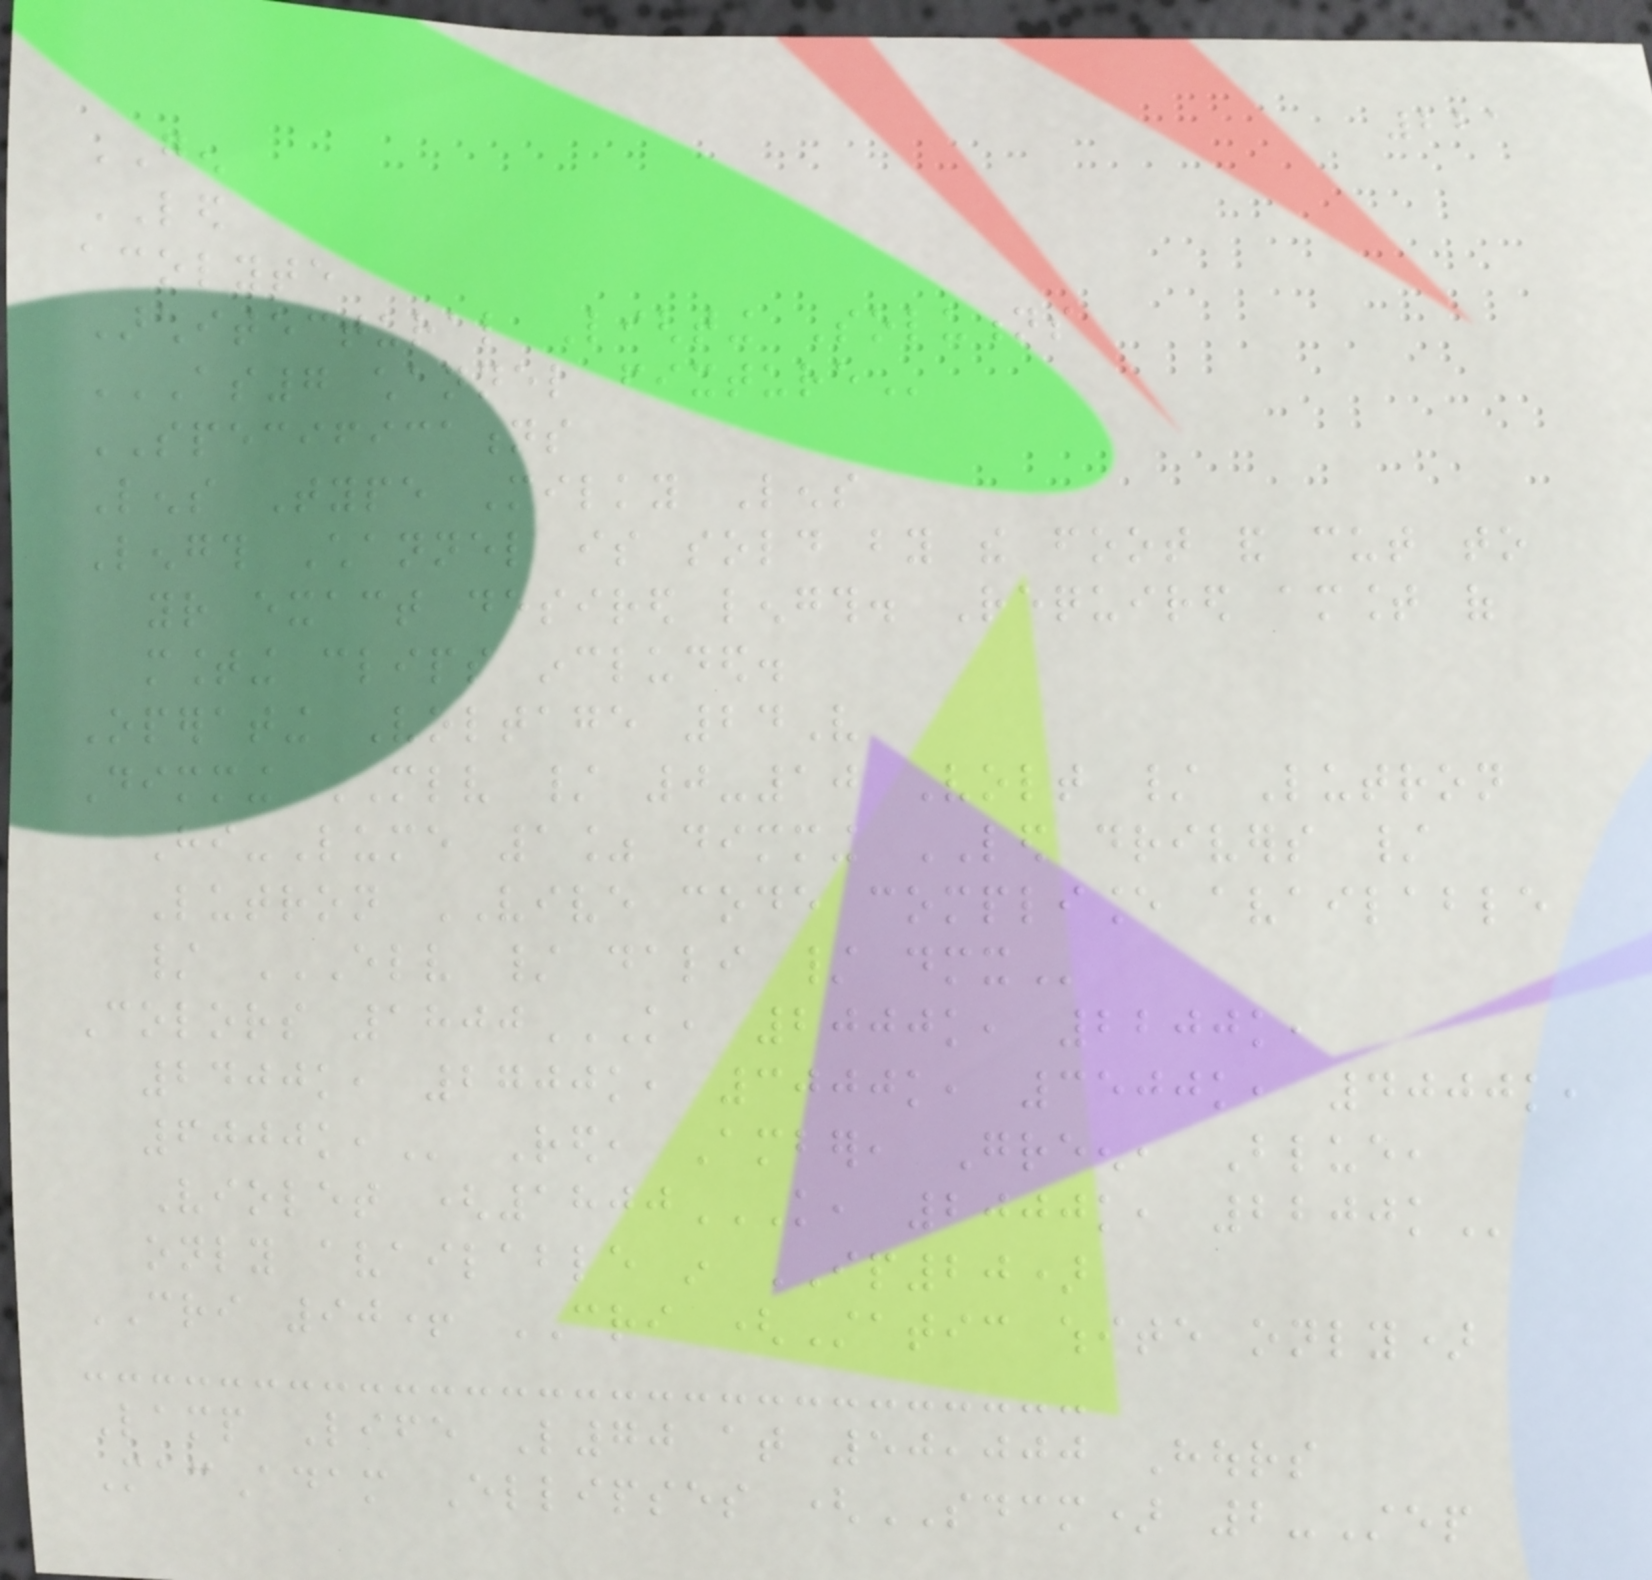221
GEN
LED
acolyte
Architectural Lighting Solutions
AS7 CHANNEL FIXTURE
SPECIFICATIONS
Lens Type Milky Lens
Length Channel is sold by the foot and cut to
your exact desired length. Required amount of
mounting clips included.
Operating Voltage 24V
Dimming MLV / 0-10 Volt / Lutron
Hi-Lume 1% dimming LED drivers /
Lutron VIVE code compliance available
/ ELV / DALI / DMX
Colors 1800K, 2000K, 2200K,
2400K, 2700K, 3000K, 3500K, 4000K,
6000K, Red, Amber, Green, Blue,
Violet (1800K, 2000K, 2200K
only available in IP20)
CRI 90+ CRI (Static white only)
Lamp Life L70 at 50,000 Hours
MacAdam Ellipses (SDCM) 2-Step
